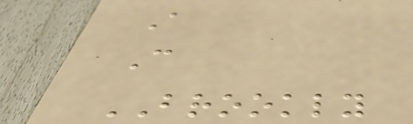A
C
BROOKLY
